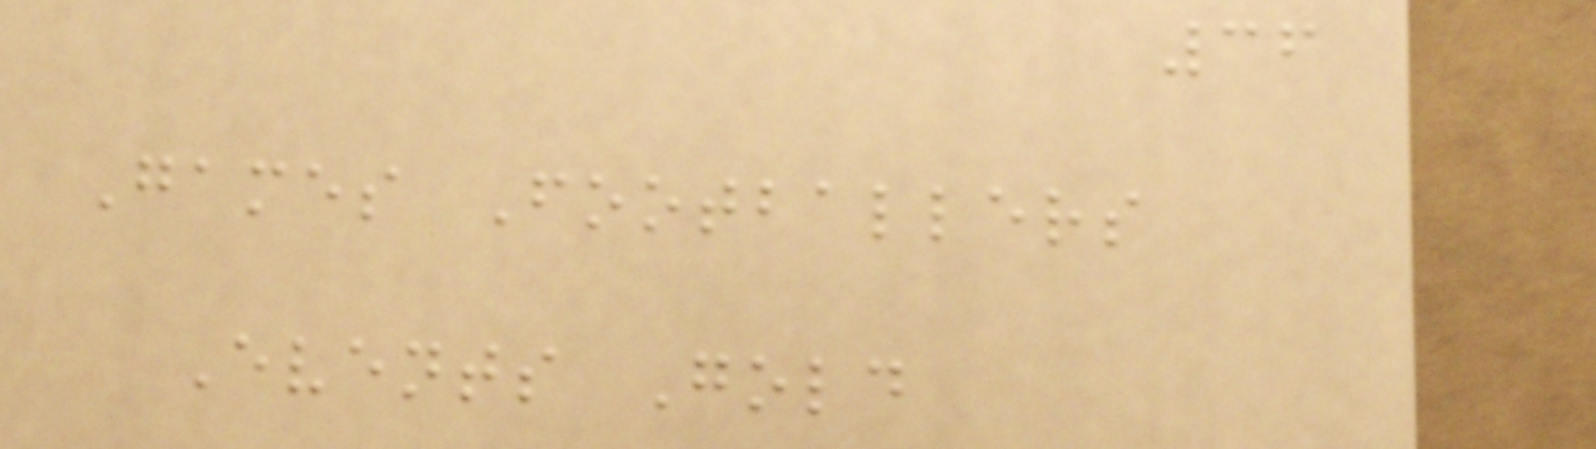36
Games Footballers
Events Gold
